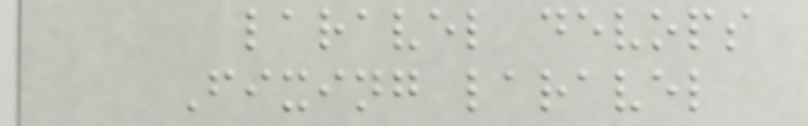laravel devops
Fixing laravel
